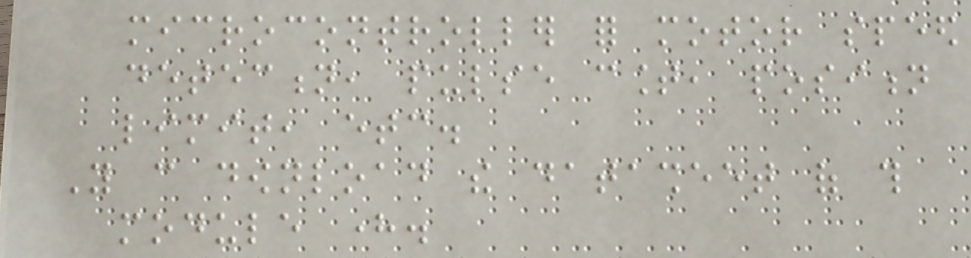microcontroller for motor speed
detection, pulse count, position
limit, etc.
You can download the datasheet of this
module here.
